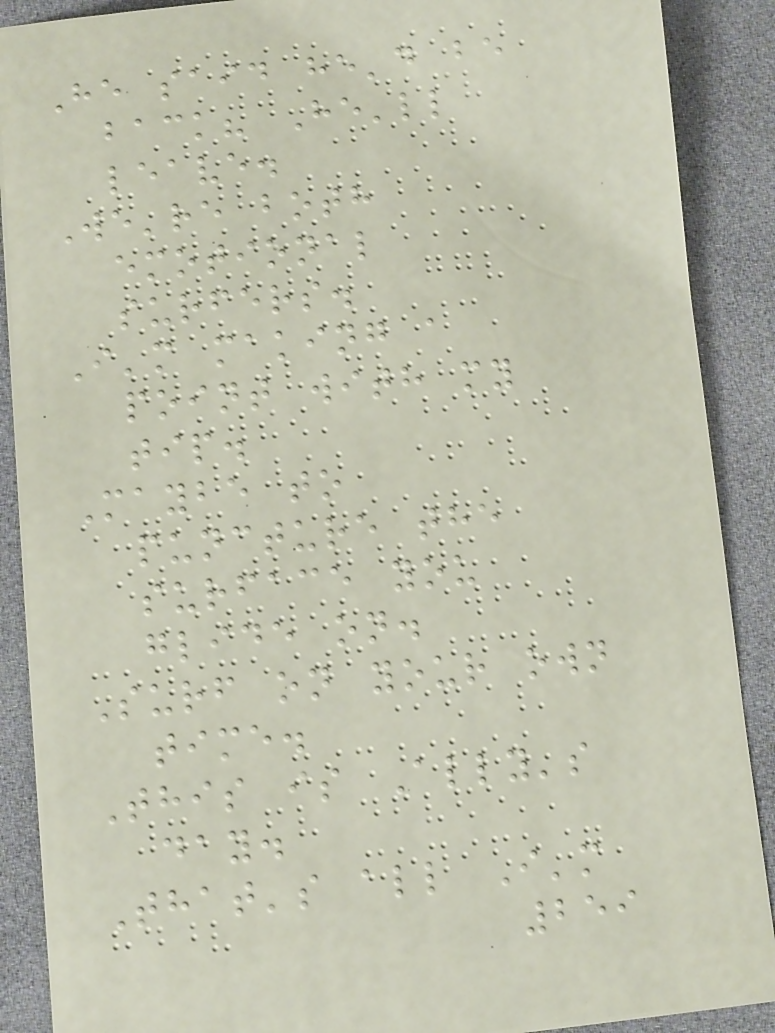He said he'd be
back? He'll
leave.
We're both
emotional
surfers.
I'm making a
point with my
tip.
Maybe to
puncture the
surface you
glide on.
Surf on your own
time.
This is Ally's
day.
That's all I'm
259
